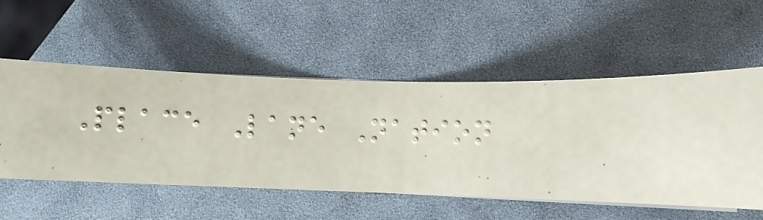Place Lane Nation
